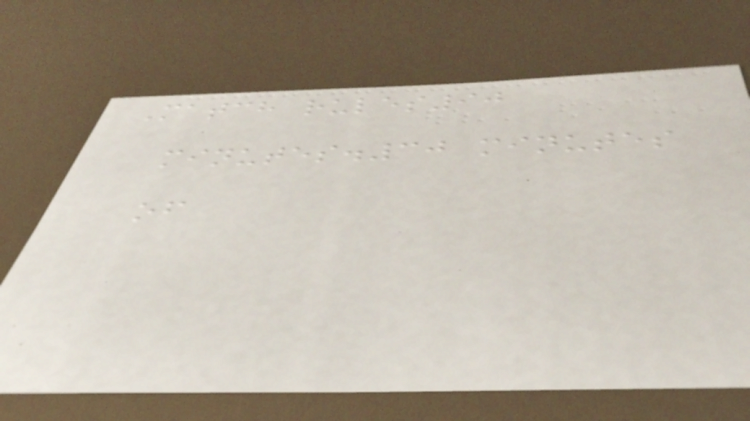Match rules90
minutes.30 minutes
of
